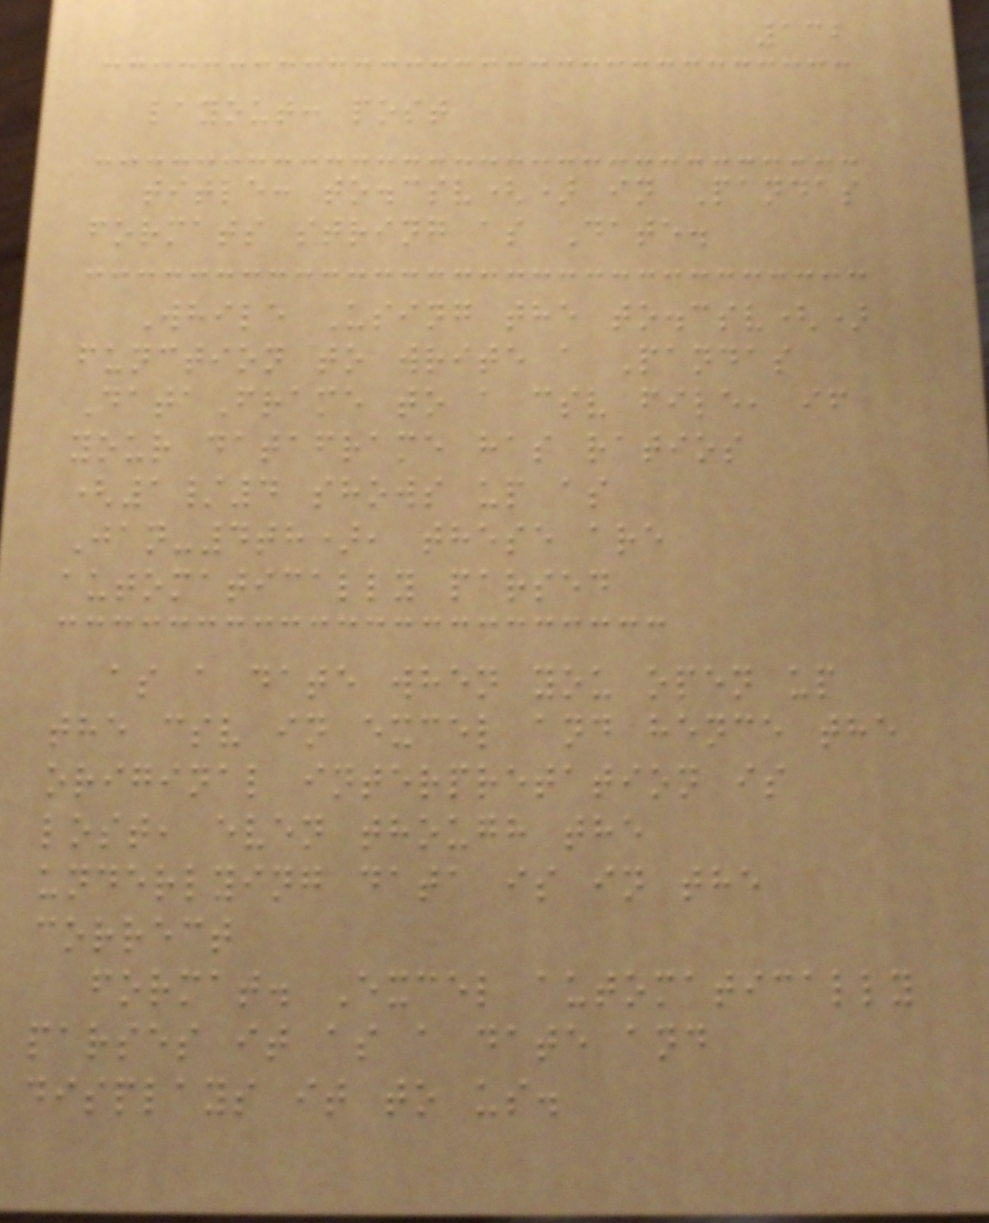132
layout: post
title: to.csv() in Pandas
formats string as Date.
While Using the to.csv()
function to write a Pandas
DataFrame to a csv file, if
your dataframe has ratios
(1/4 shows up as
Jan-4th), these are
automatically parsed
as a date when you open up
the csv in excel and hence the
original interpretation is
lost, even though the
underlying data is in the
correct
format. Excel automatically
parses it as a date and
displays it to us.
